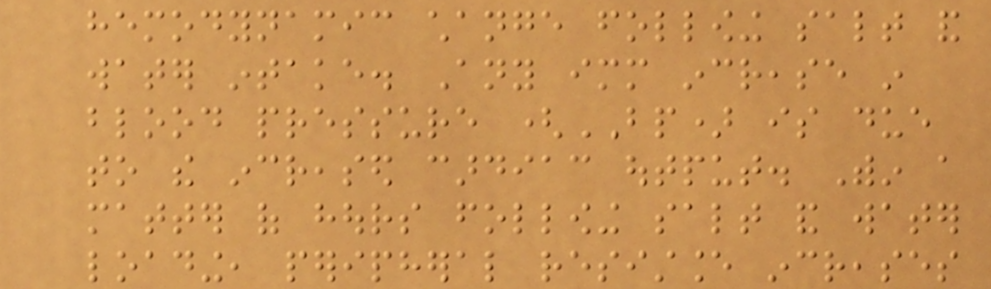hemodynamic change following salt and
water intake. Any immediate increase in
blood pressure (BP) is due
to the increased cardiac output. Within a
matter of hours following salt and water
loading, peripheral resistance increases
